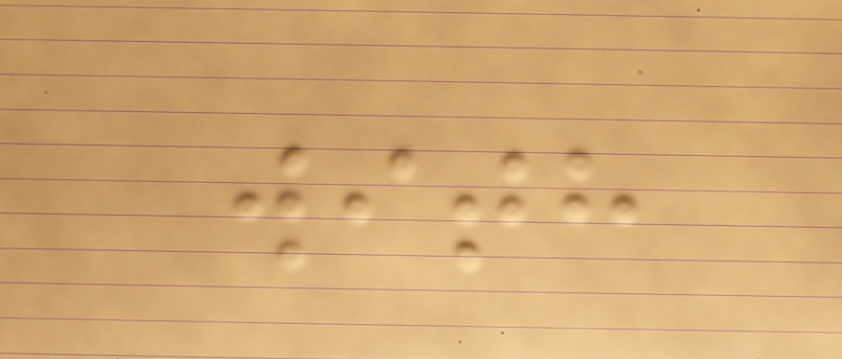with
